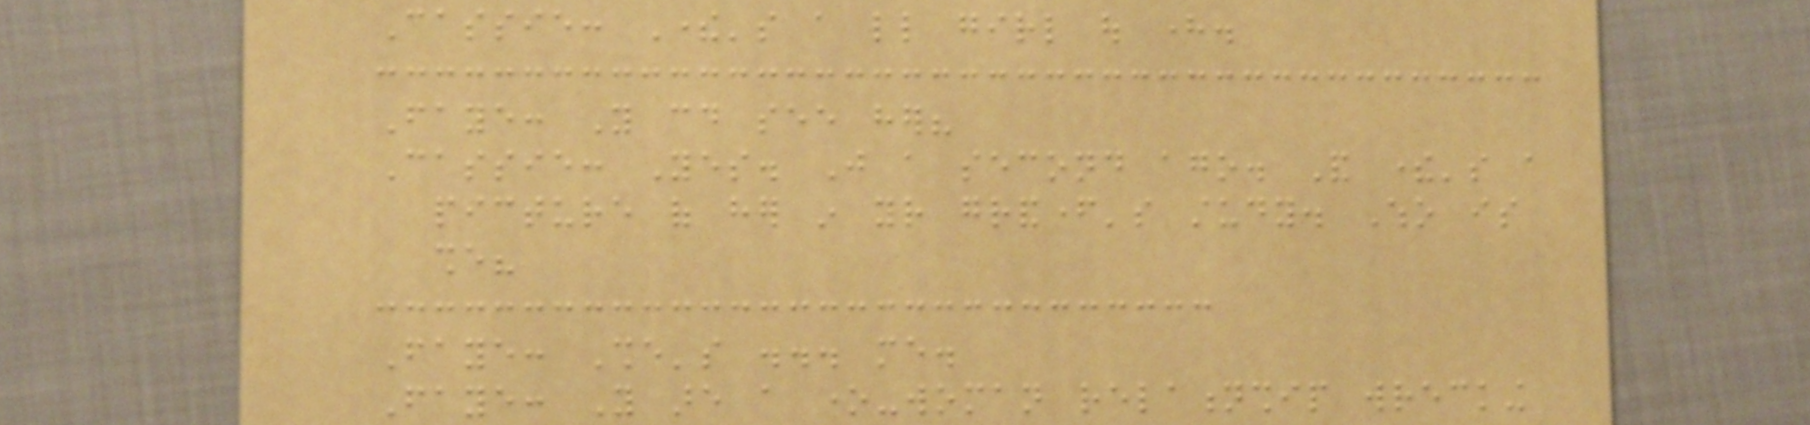Cassie: There's a little girl out here.
Faye: You could see her?
Cassie: Yes. Just a second ago. And there's a
picture of her in your grandfather's study. Who is
she?
Faye: She's ... me.
Faye: You are a one-woman relationship wrecking
